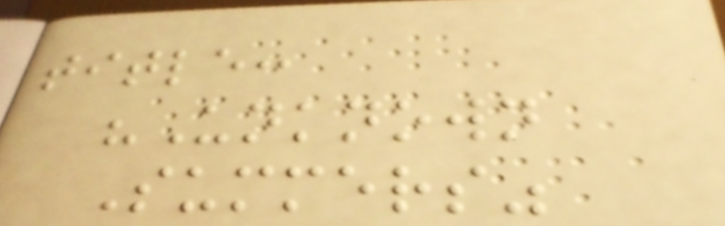title:
"Unknown
Summers"
